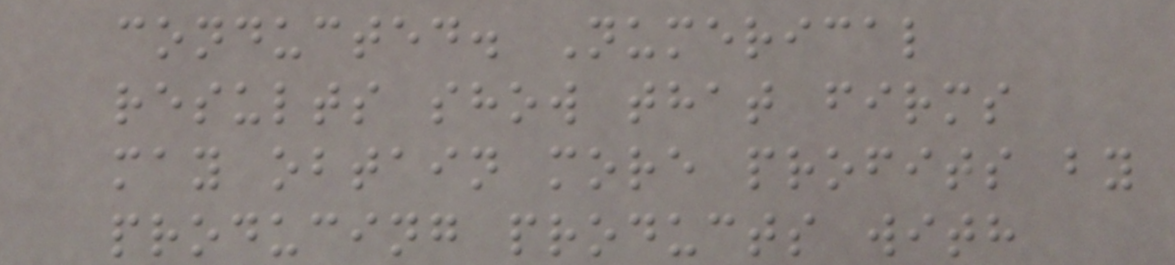conducted. Numerical
results show that firms
may obtain more profits by
producing products with
